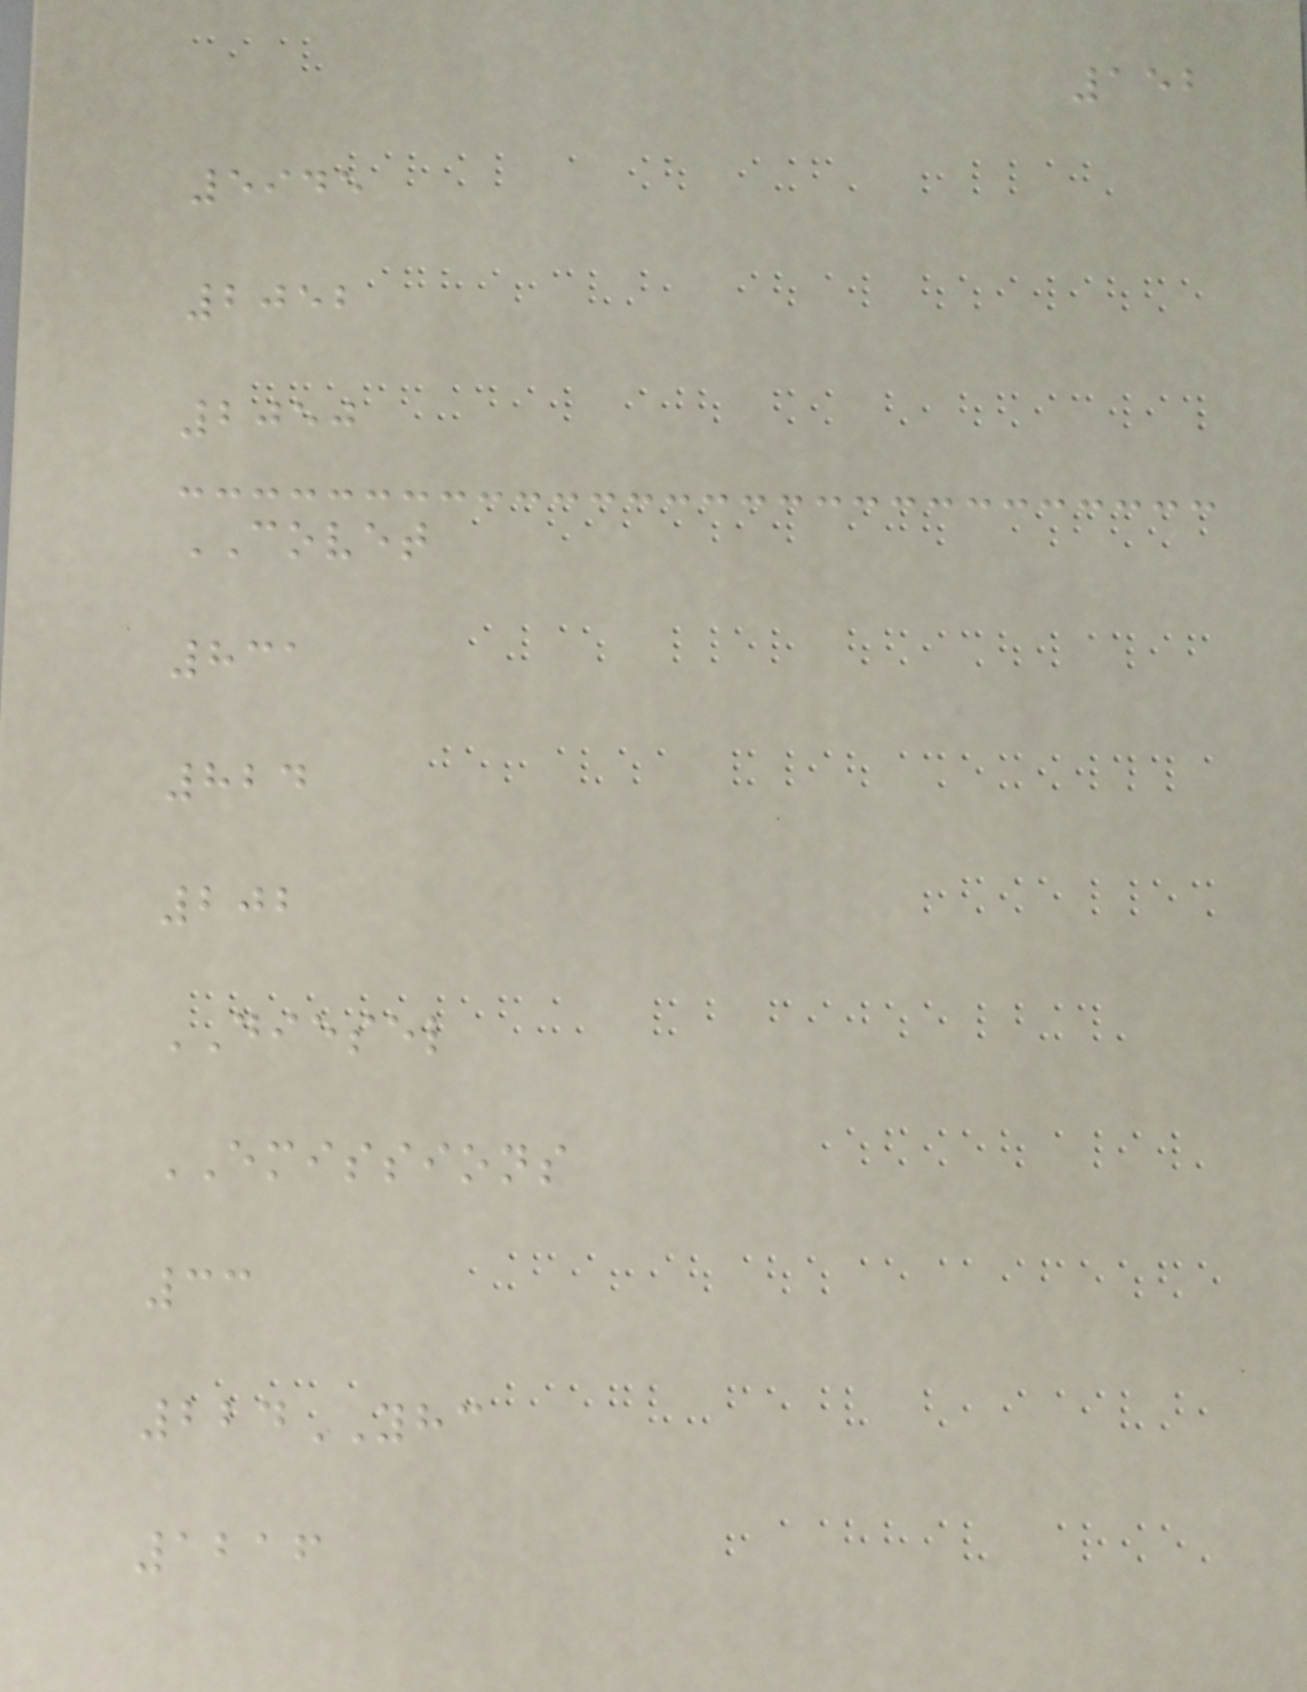152
5945
2052
2050
COVET
831
824
202
DIESEL
EMISSIONS
33
224YHC
1216
